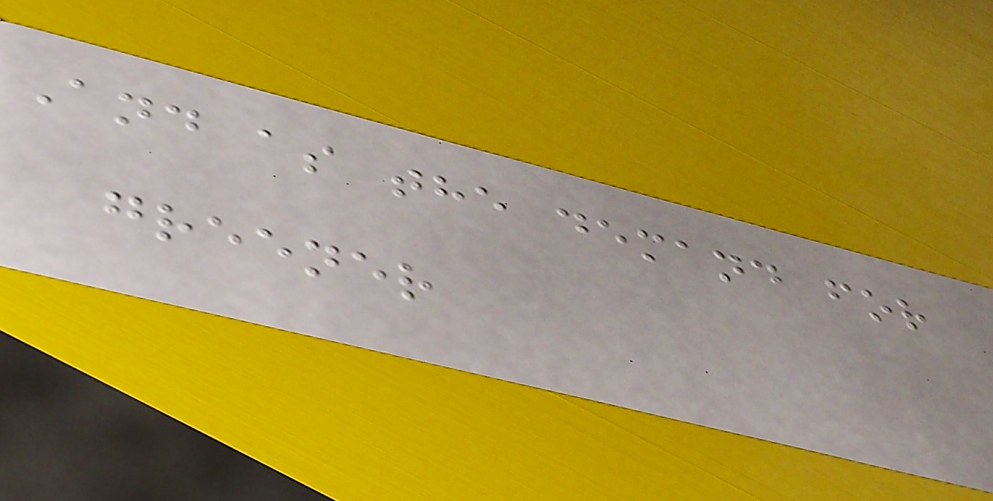And as the demand for
greener
